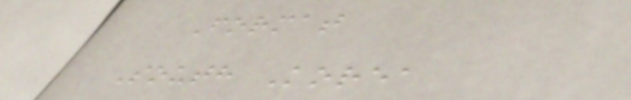Format
South Korea
